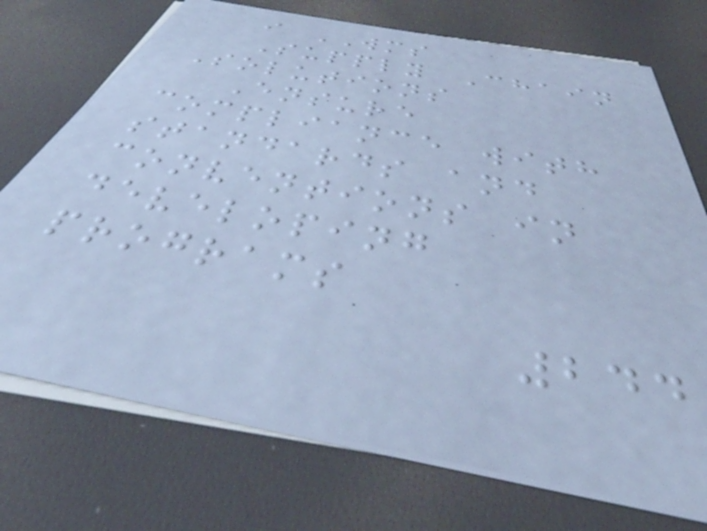i WMS
Supply Chain
Solutions
Ensure
compliance with
standards and
conventions in
developing
programs
244
